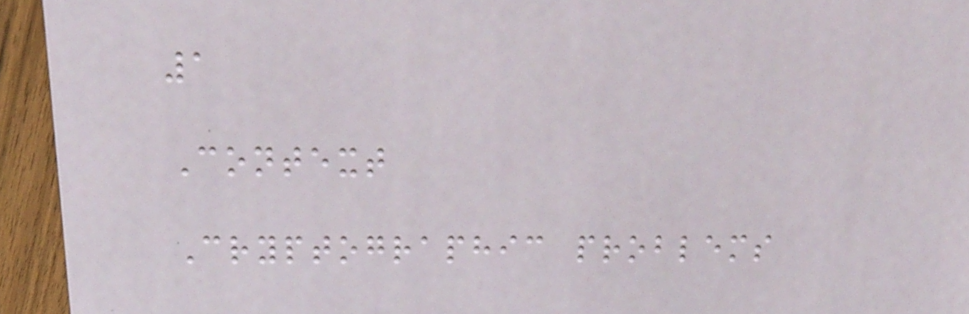1
Context
Cryptographic problems
